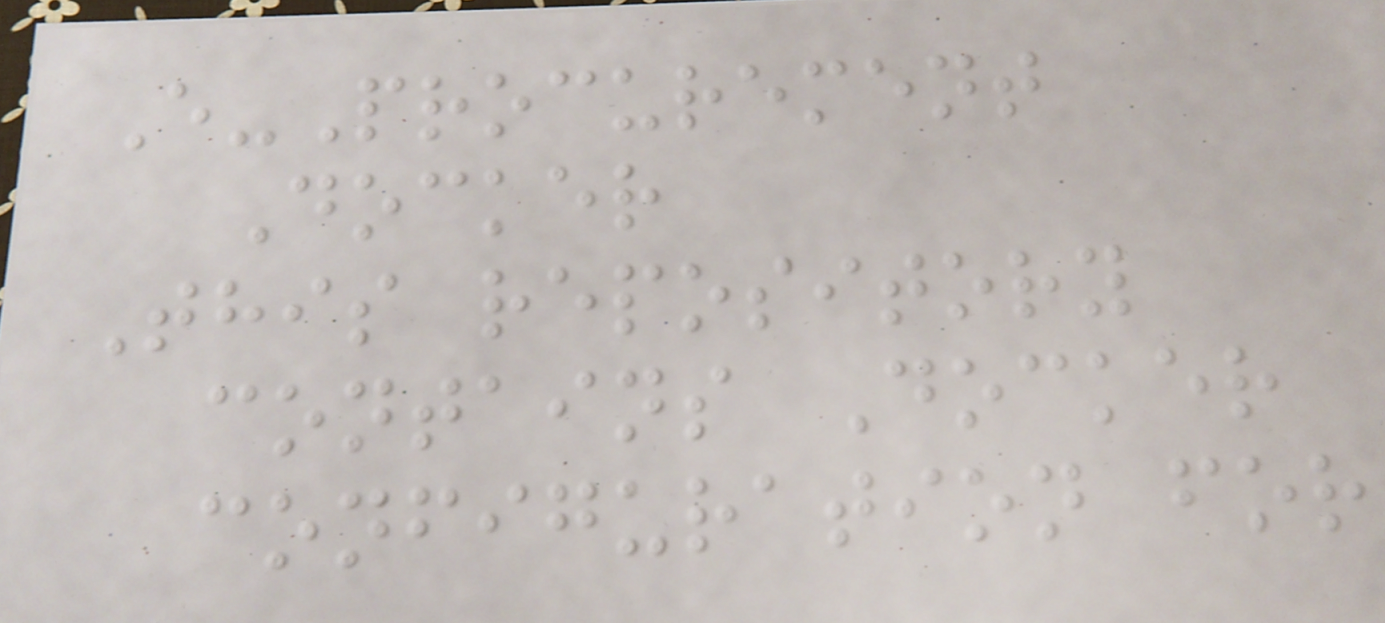E-Procurement
Docker
This repository
contains Docker
configuration for
